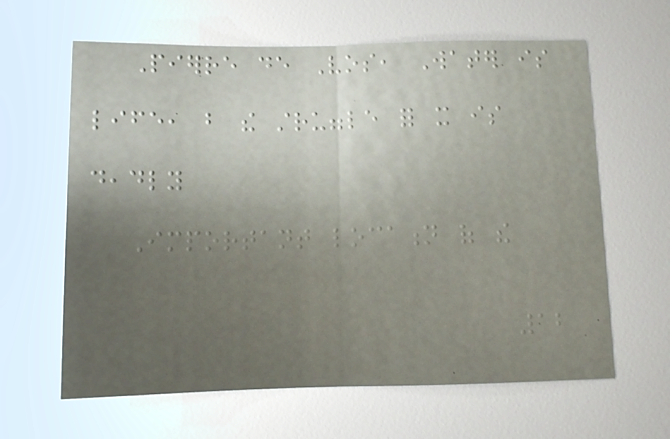Pierre de Vos, Water is
life, but the struggle for it is
deadly
Important location of the
12
